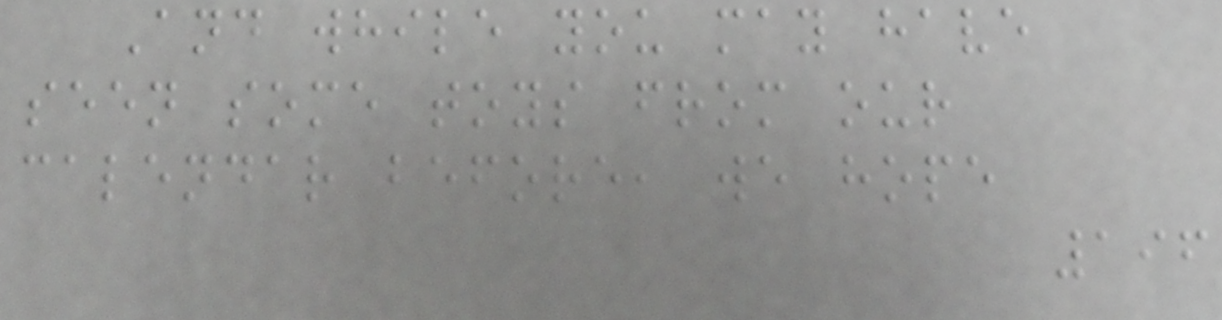And while you may have
seen some toys from our
calendar before, we hope
196
